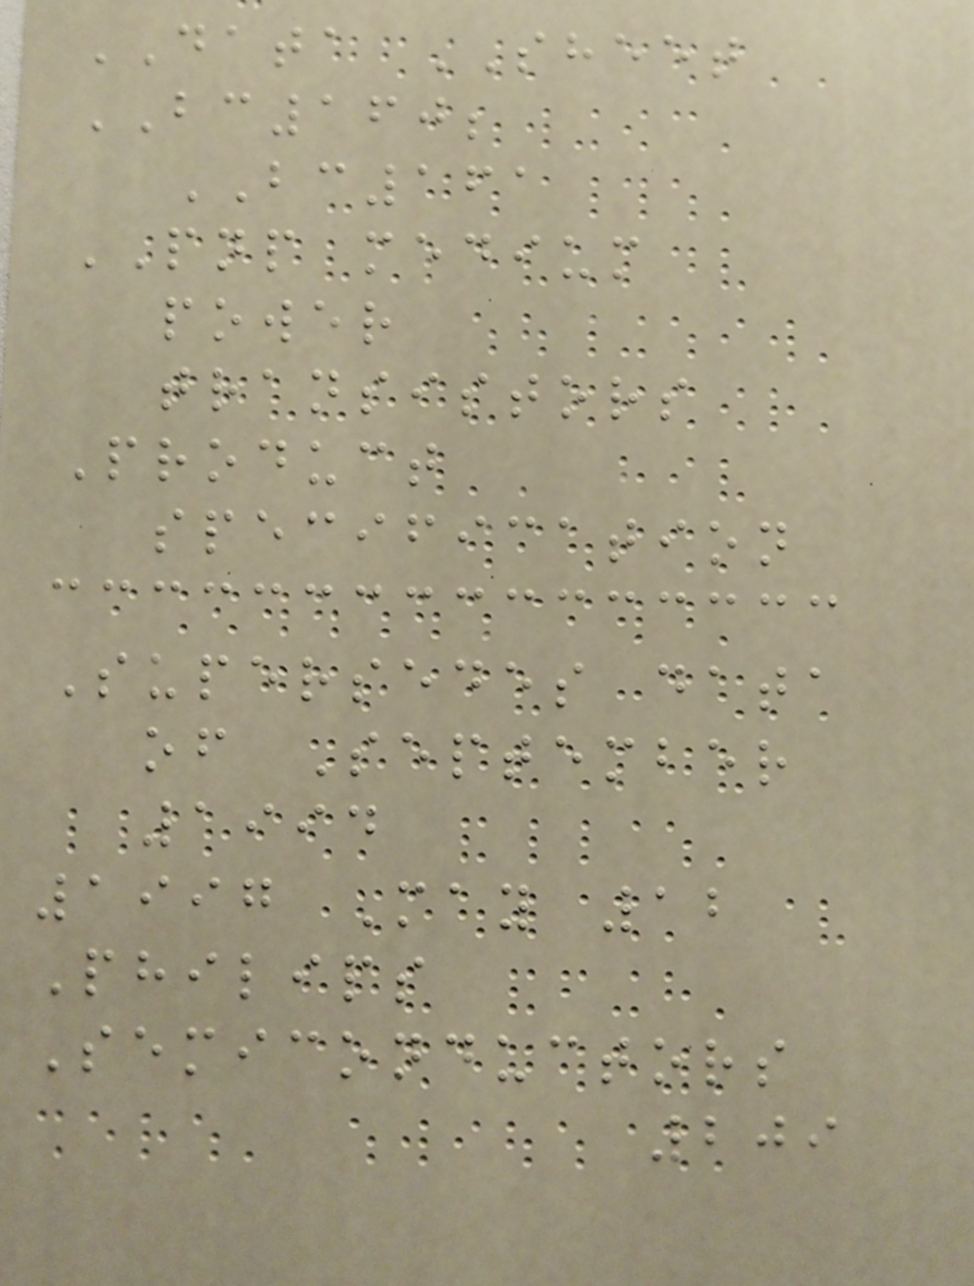DATA SHEET
BC160;
BC161
PNP medium
power
transistors
Product
specification
Supersedes data
of September
1994
1997 May 12
Philips
Semiconductors
209
